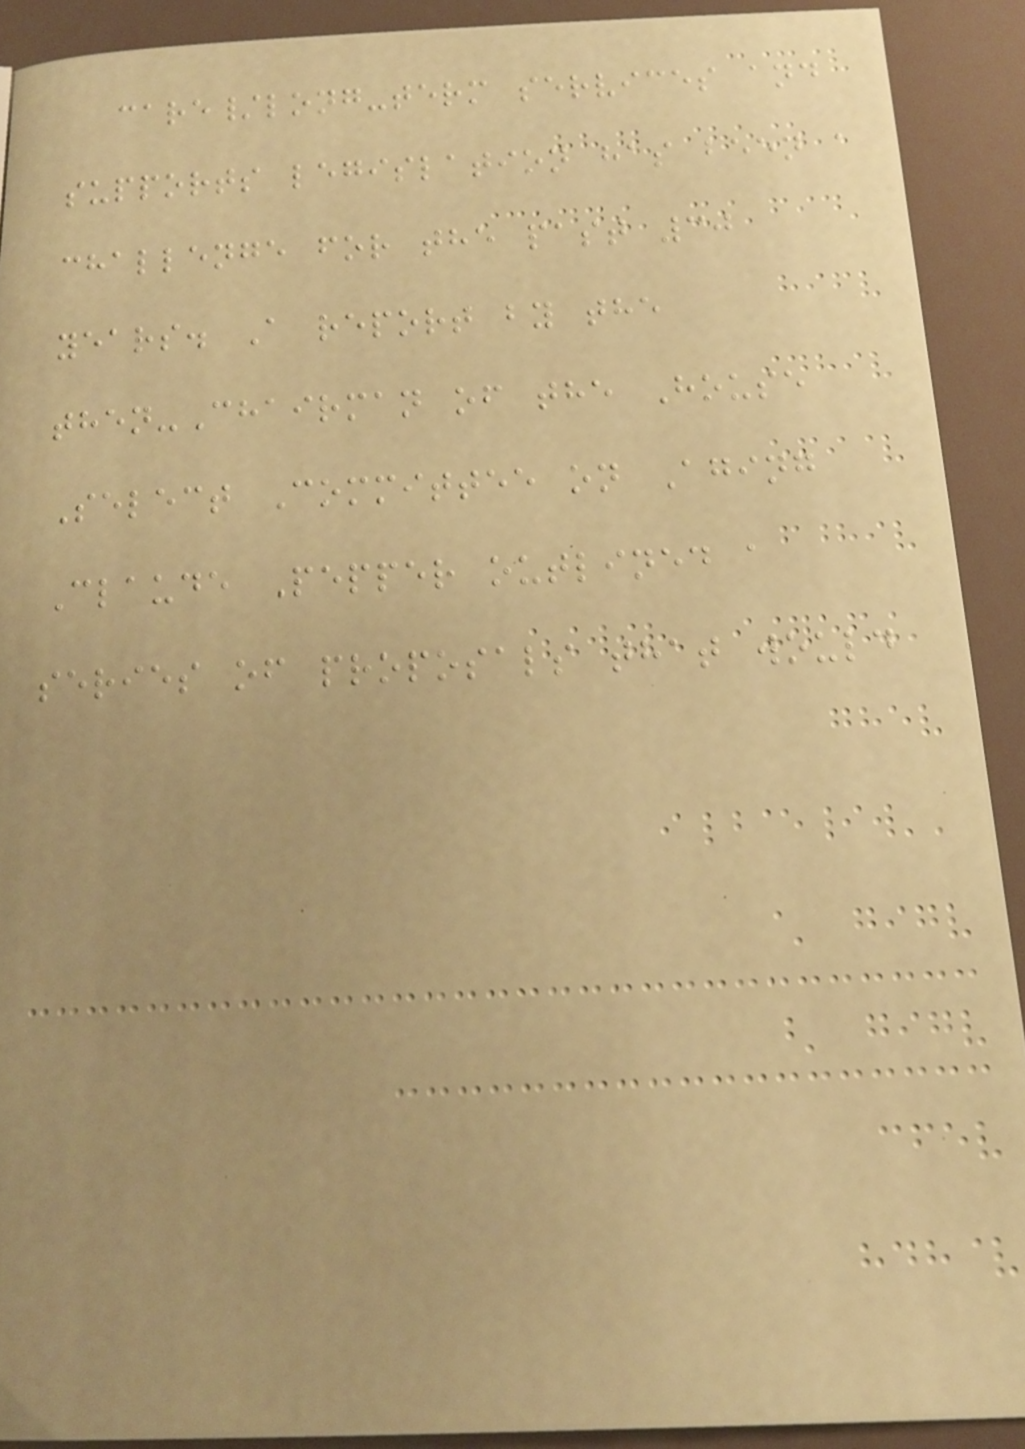care/long-term services and
supports legislation has been a
challenge for the past 30
years. A report by the
then-Chairman of the House
Select Committee on Aging
Claude Pepper outlined a
series of proposals that would
